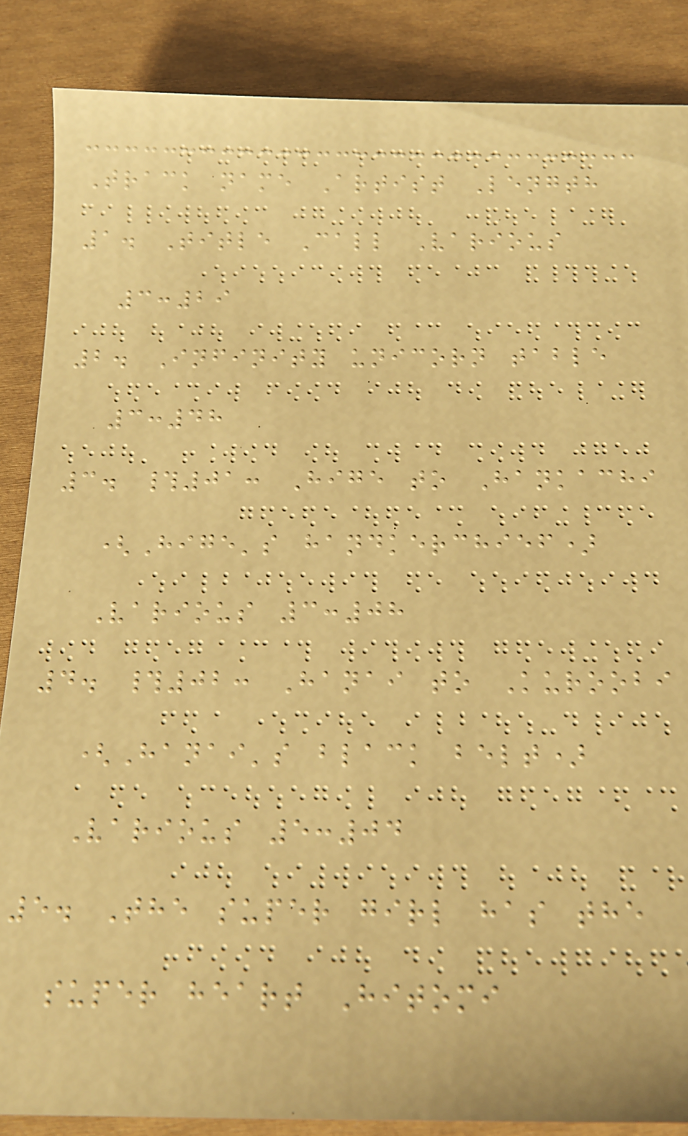Track name Artist Length
1. Title Call Various
3:29
2. Infinity unicorn table
3:48
3. #01: Hige to Hankachi
(Hige's handkerchief)
Various 3:08
4. #02: Hanai to Kuroobi
(Hanai's black belt)
Various 5:04
5. The super girl has the
super heart Hitomi
